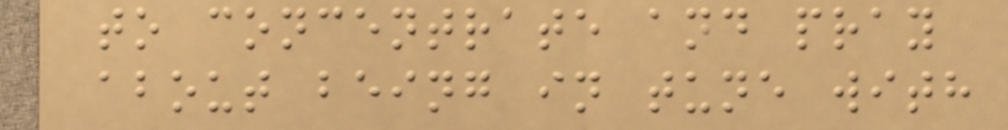to concentrate and pray
about being in tune with
